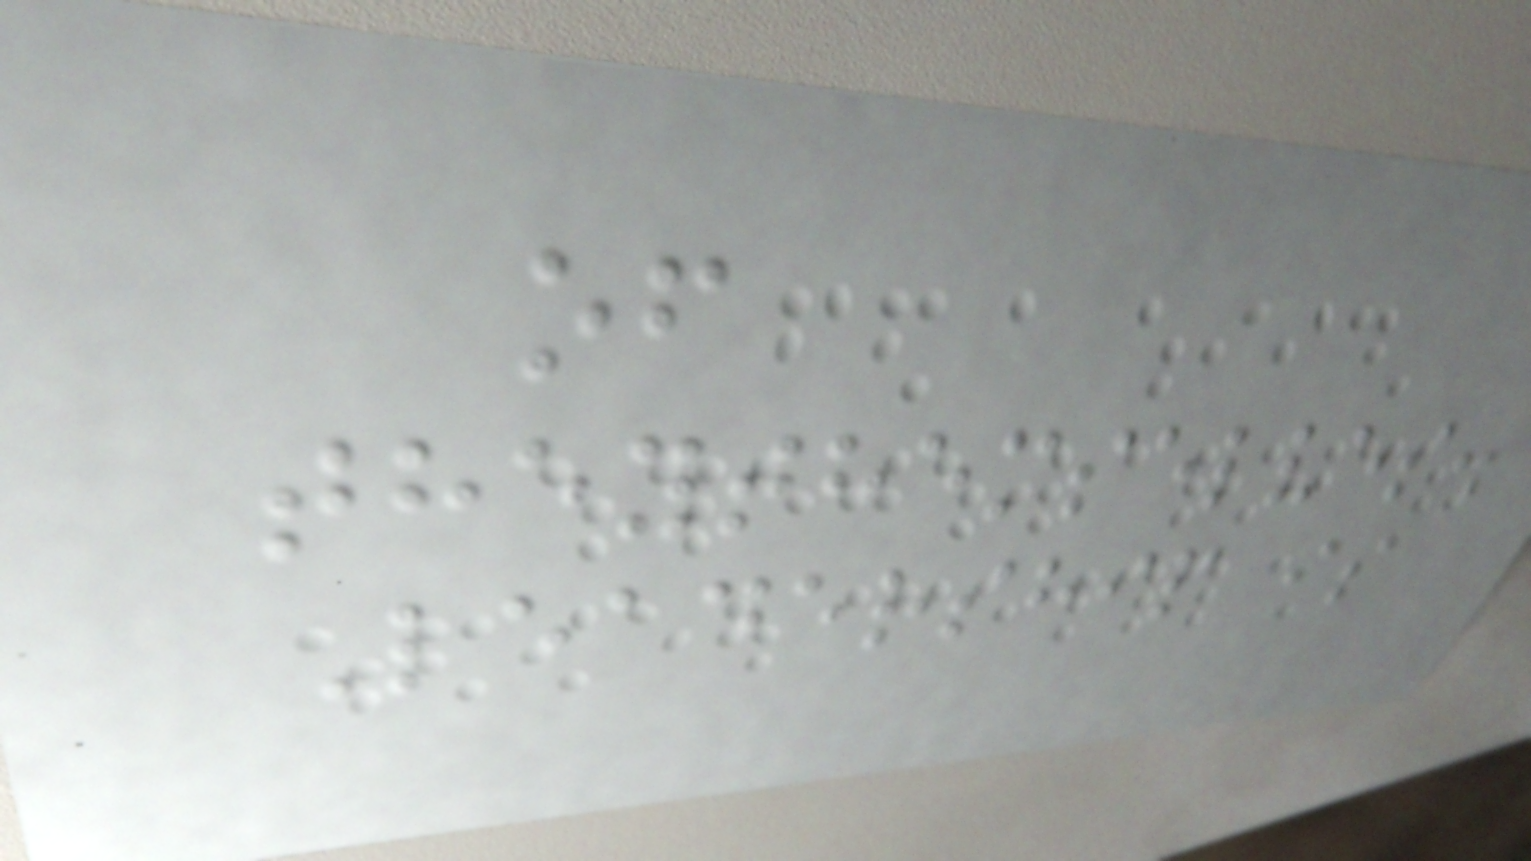of
theythemselves.
Leadership is
